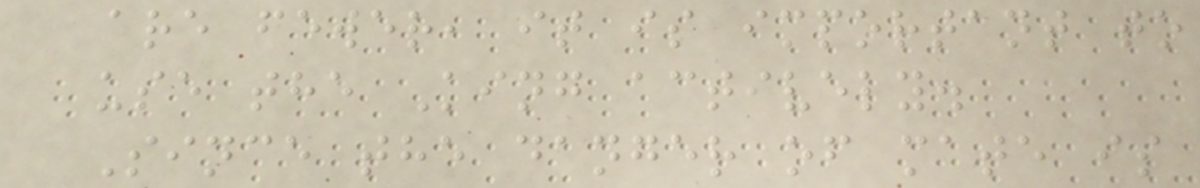are fewer, it is important to
use the King actively.
Since the danger of mate is
